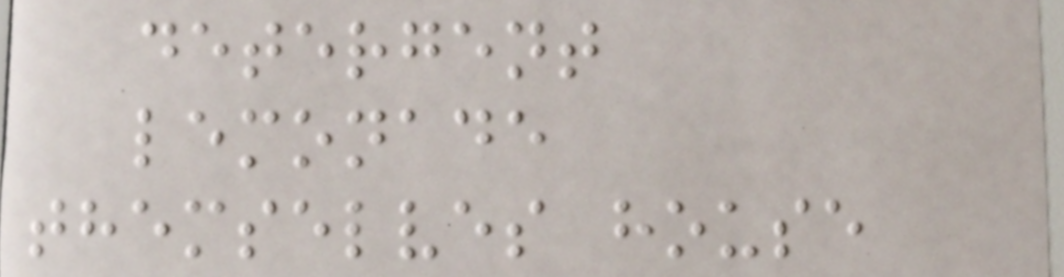detergent
lemonade
themselves house
